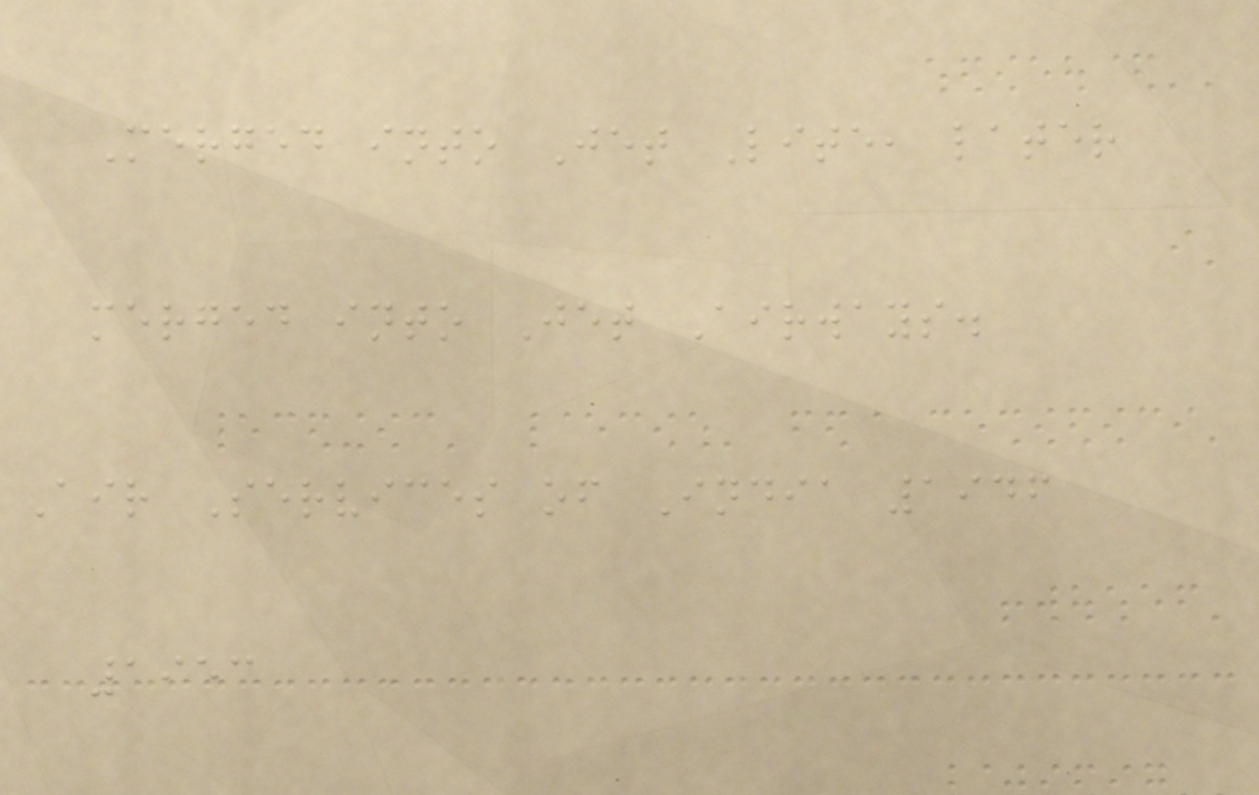Merged into Jet Lite, later
merged into Jet Airways.
Air Services of India 1946
1953
